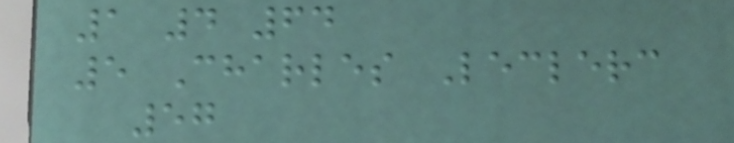1 4 64
5 Charles Leclerc
57
